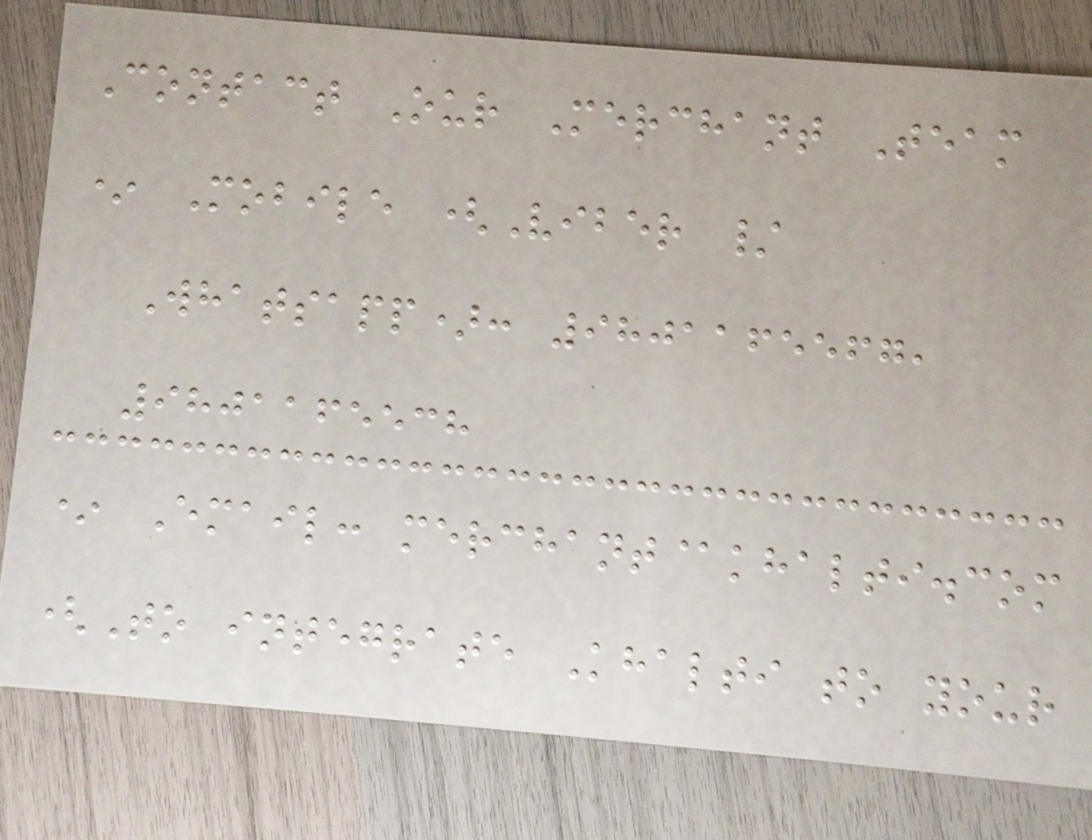Contact Our Merchant Team
* Mobile (Viber /
Whatsapp): 9801165567,
9801165538
* Email: merchant@khalti.com
(To integrate Khalti to your
